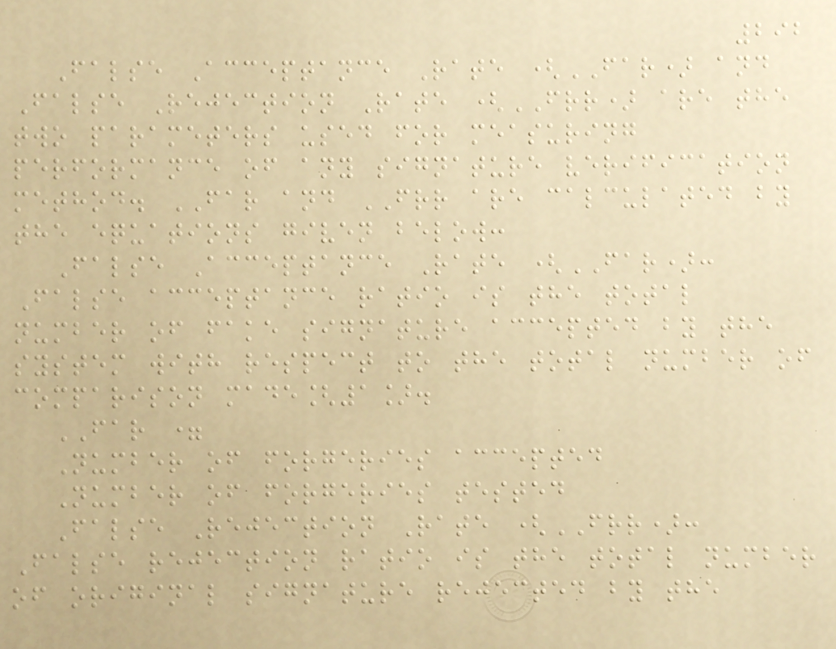292
False Acceptance Rate (FAR) and
False Rejection Rate (FRR) are the
two parameters used for measuring
performance of any signature verification
method. FAR and FRR are calculated by
the equations given below:
False Acceptance Rate (FAR):
False acceptance ratio is the total
number of fake signature accepted by the
system with respect to the total number of
comparison made[1].
FAR =
Number of forgeries accepted
Number of forgeries tested
False Rejection Rate (FRR):
False rejection ratio is the total number
of original signature rejected by the
